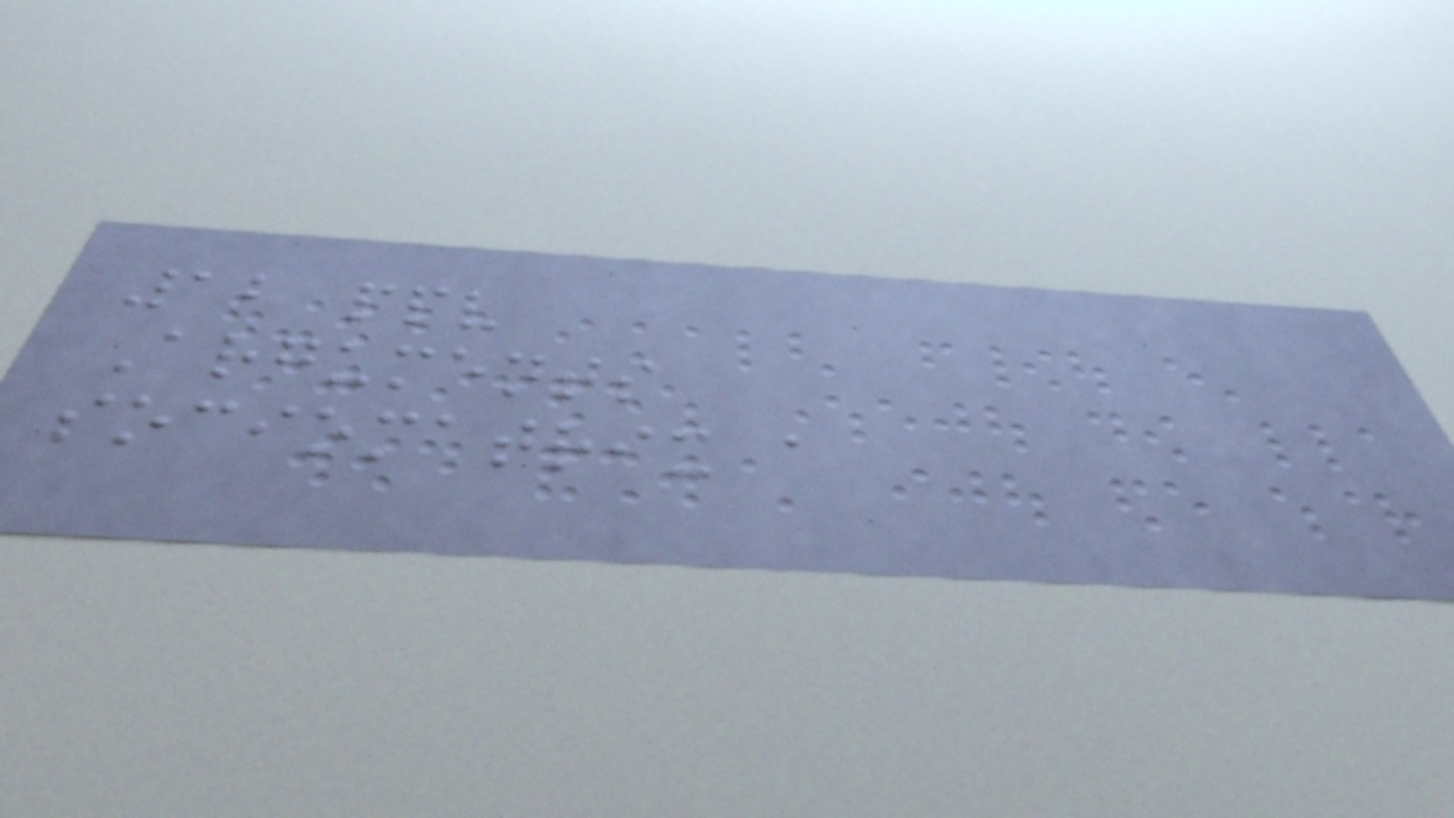12 ppv
Arguments
sociomatrix a
